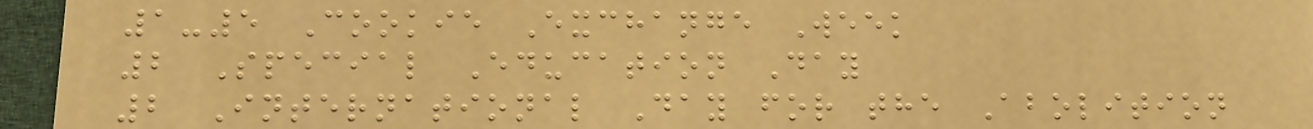1-5 Cookie Exchange Week
2 Special Education Day
2 International Day for the Abolition
